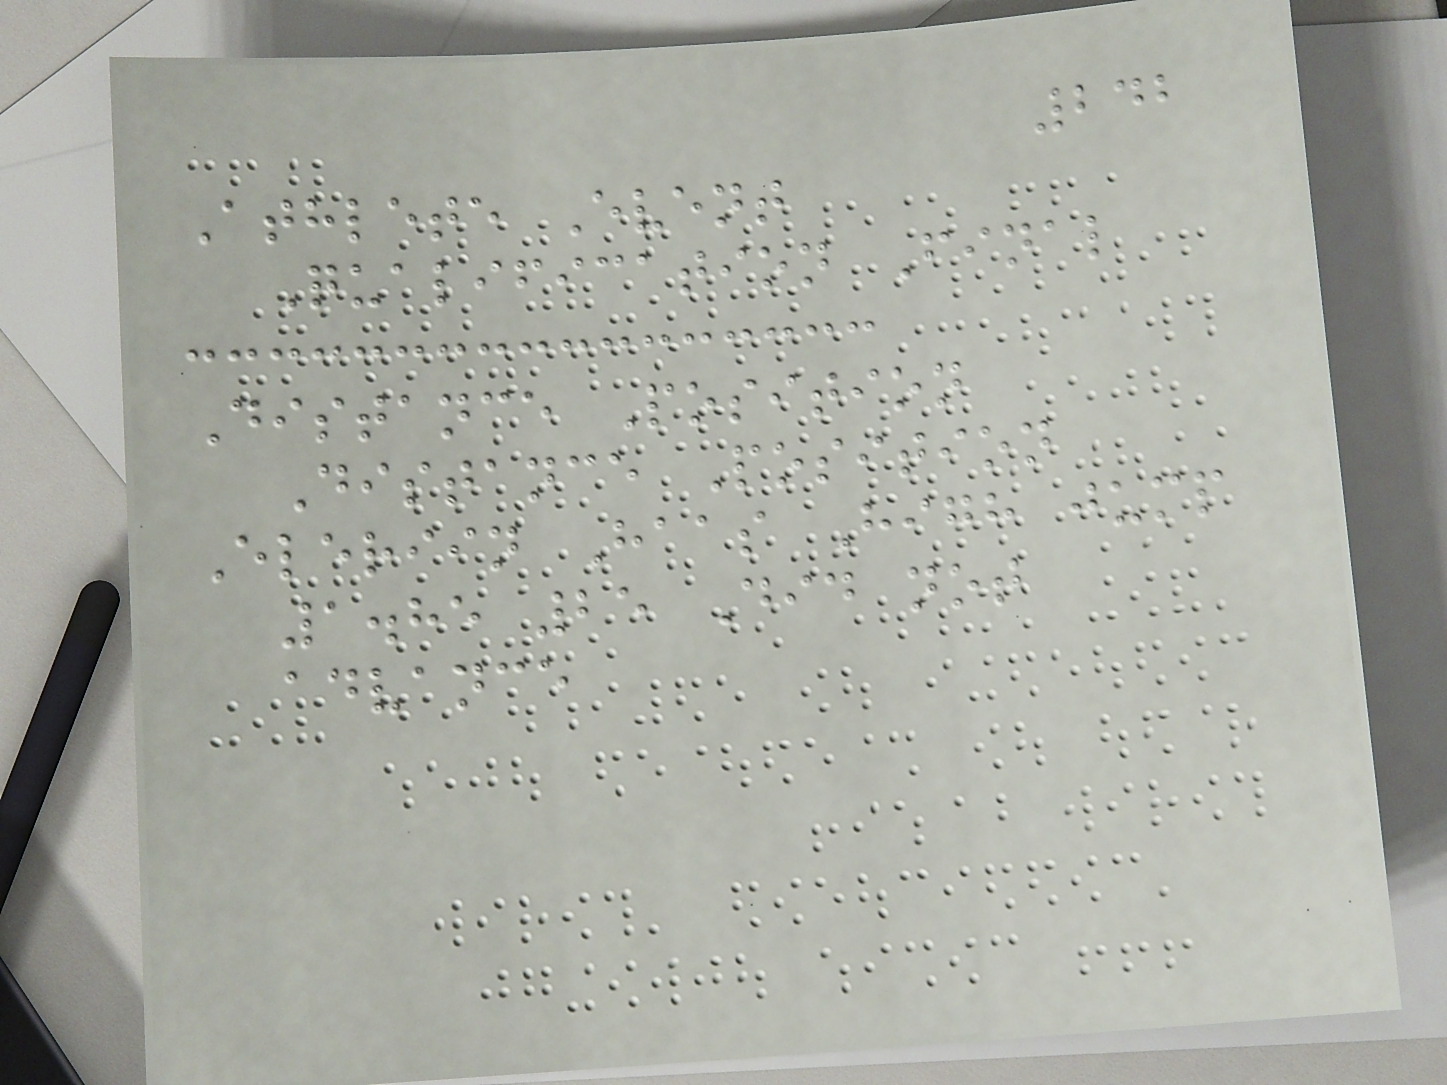242
Athlete Event
Qualification Final
Distance Position
Distance Position
Eleriin Haas High jump
1.85 25 Did not
advance
